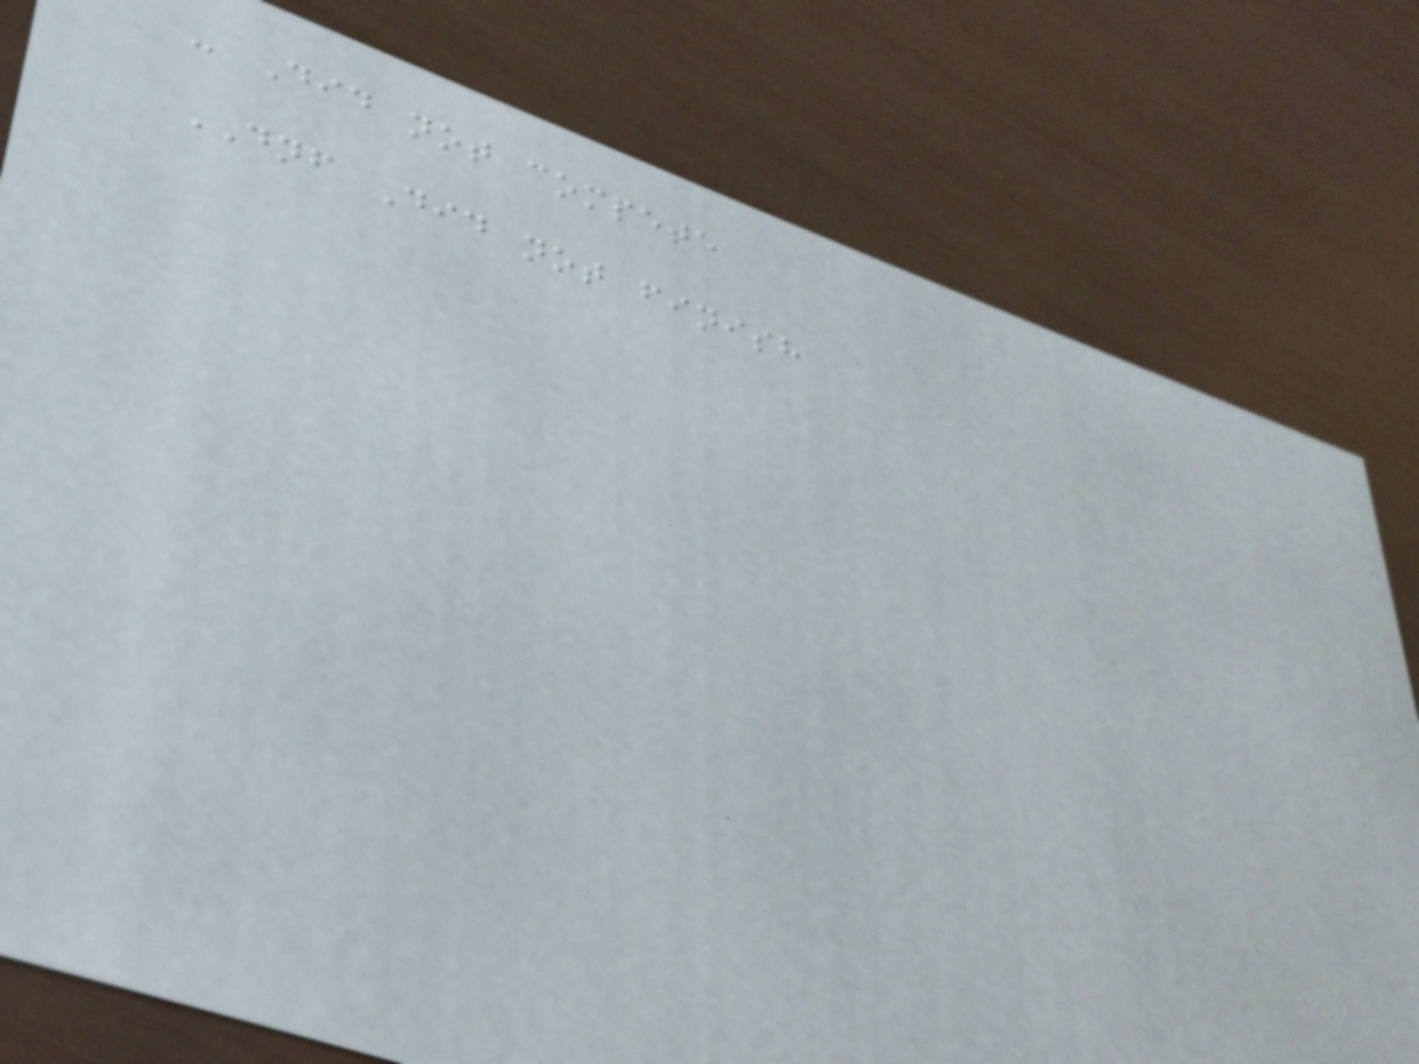- Did not compete
DNF Did not finish
